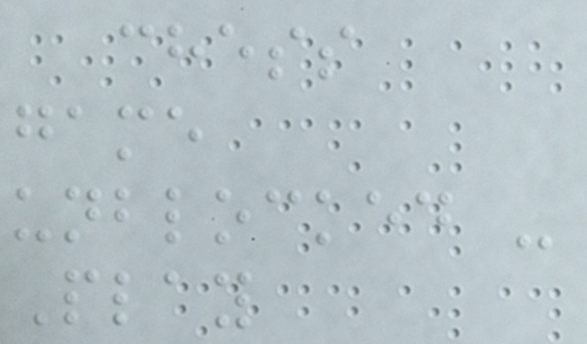chess
game
unblocked -
Play
